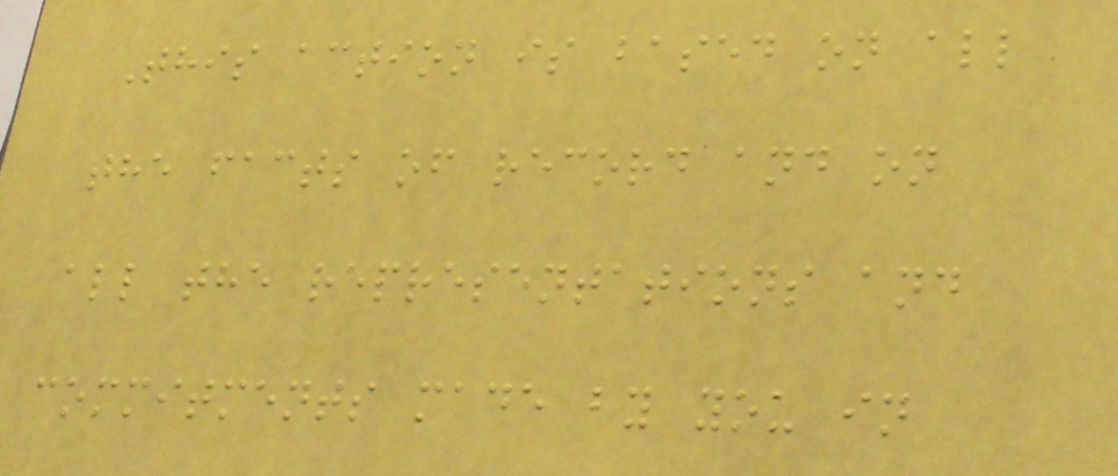This action is based on all
the facts of record and on
all the representations and
commitments made by you in
